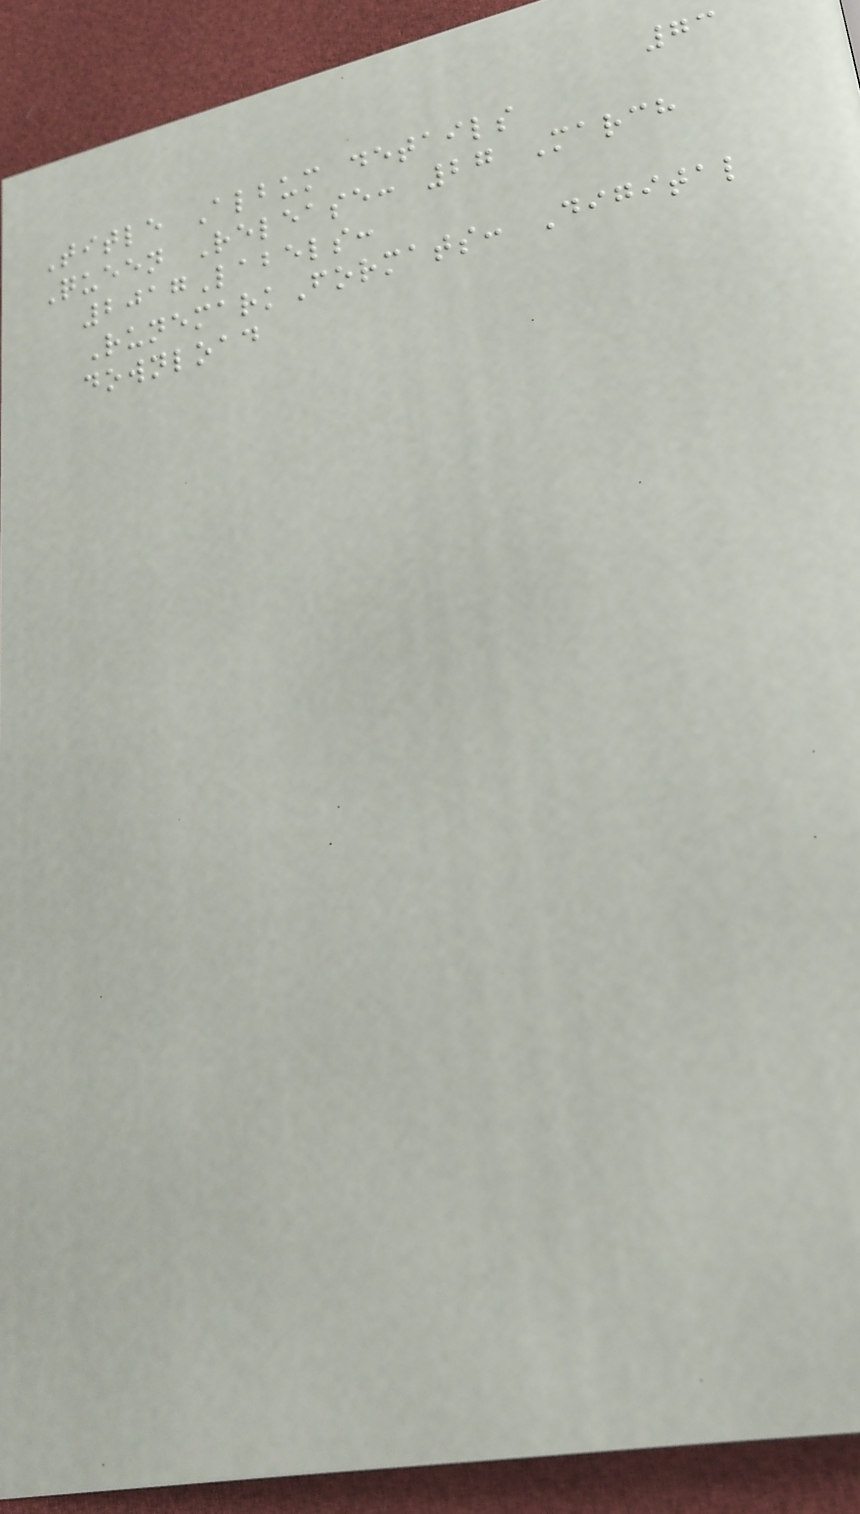73
Title Album details
Queen Release: 27 March
2017Labels:
RunemarkFormats: Digital
download
